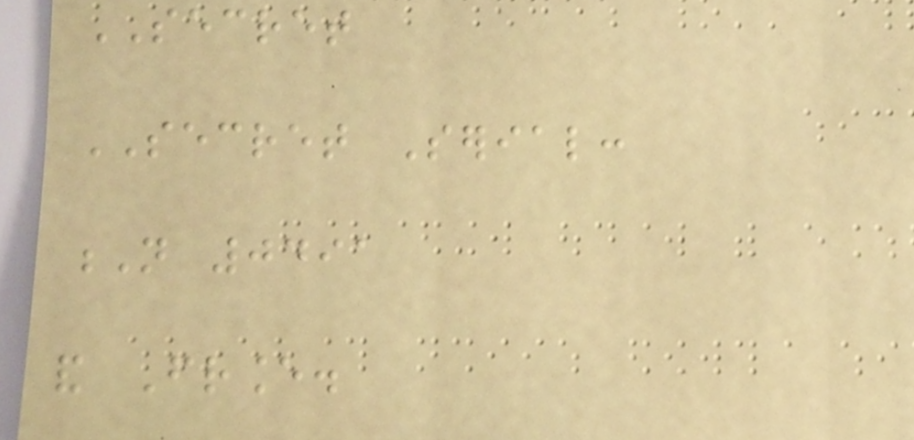SECRET
SECRET Serial:
N 0491
and France.
